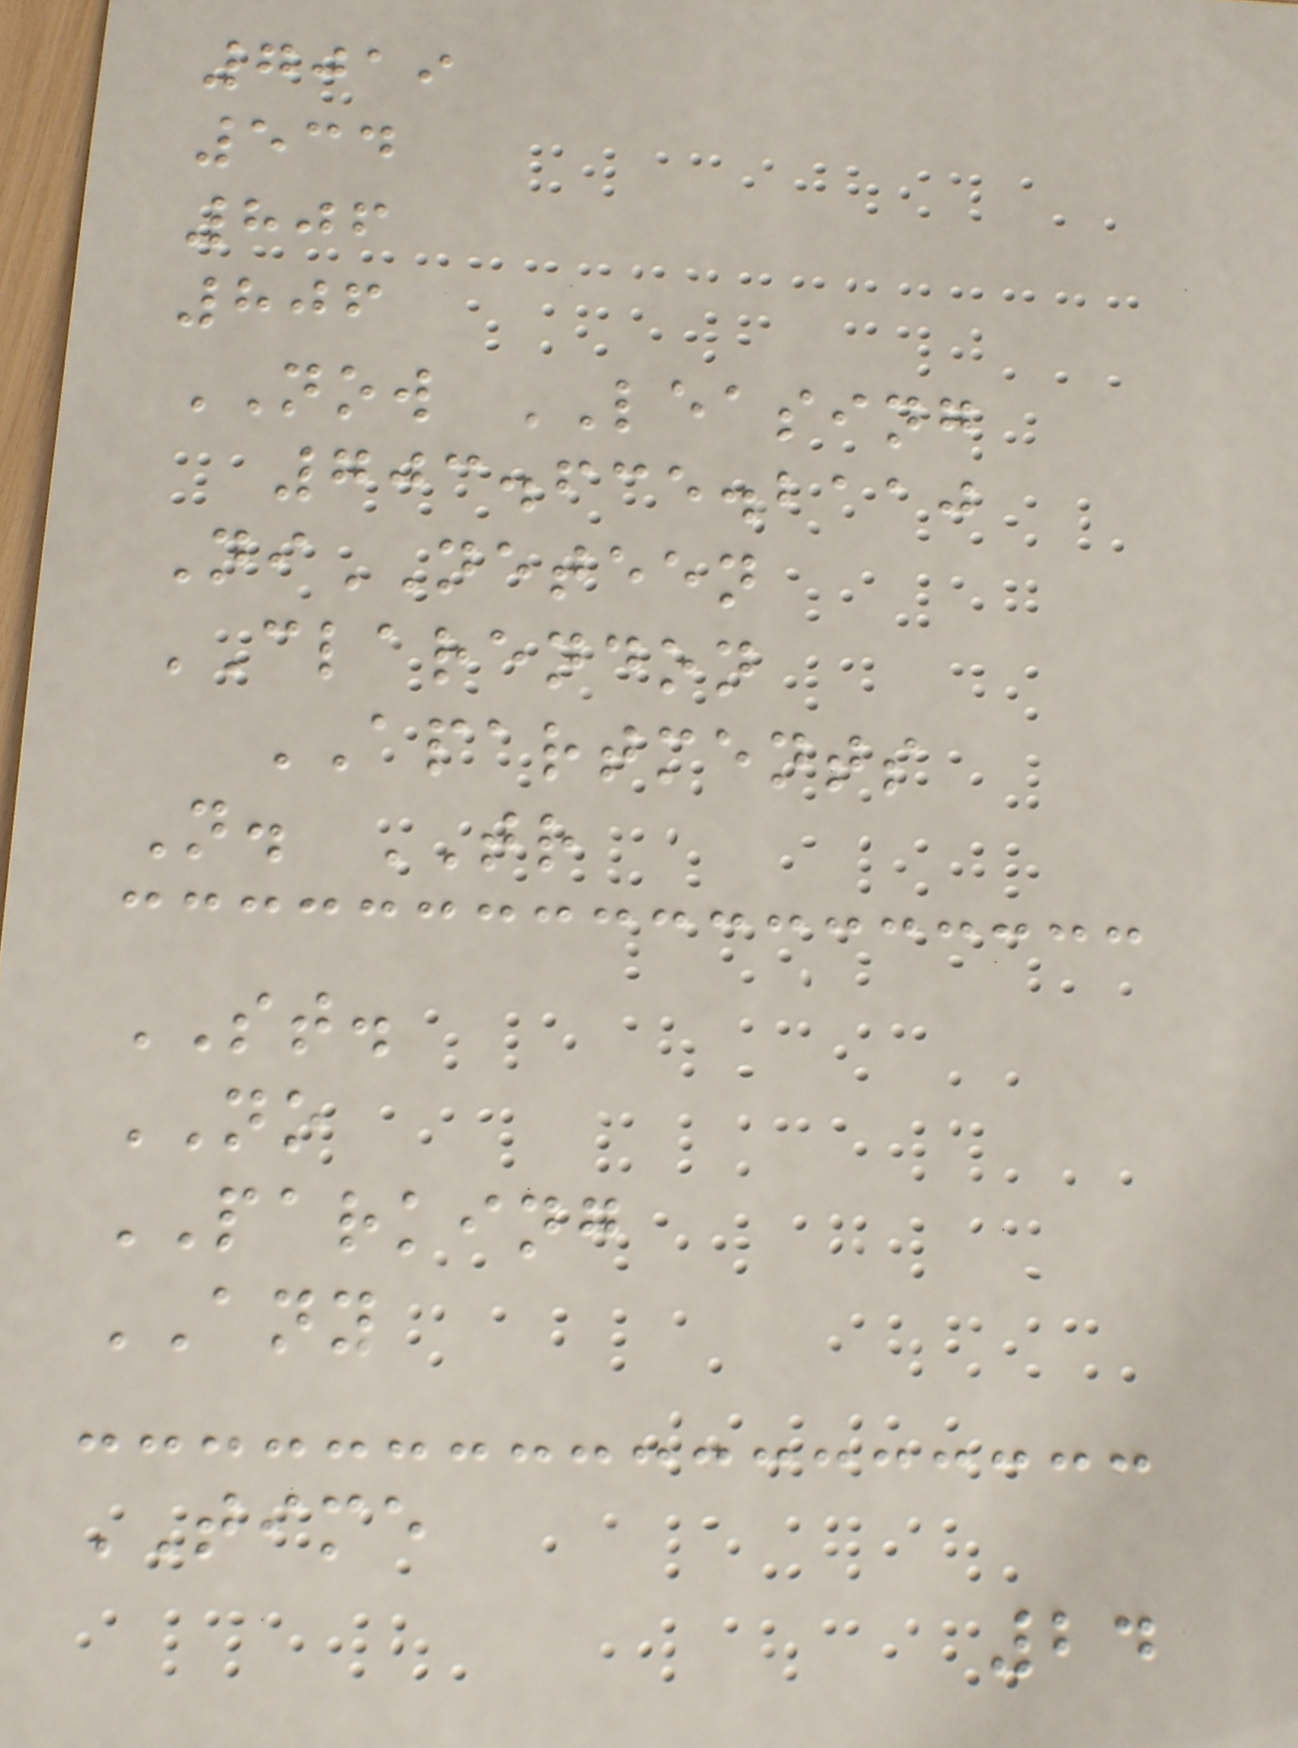7019
534
806
806
NOW LEASING
703.635.2110
NiNETEEN
CLARENDON
APARTMENTS
N. TR
ST.
NO
PARKING
ANY
TIME
24
